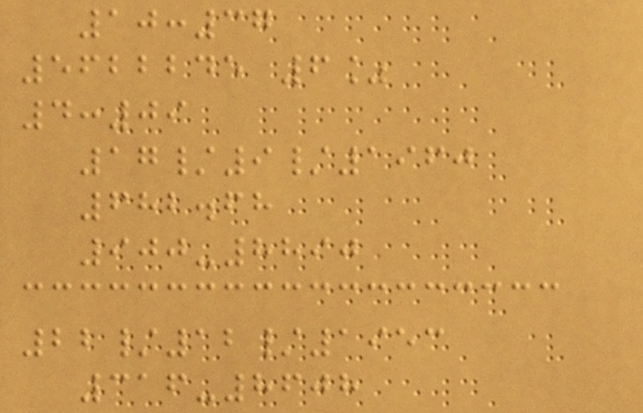10:37
5622245 6%
4:09
17/9/1960
682.68
900-8890
22/12/1953
316-8608
